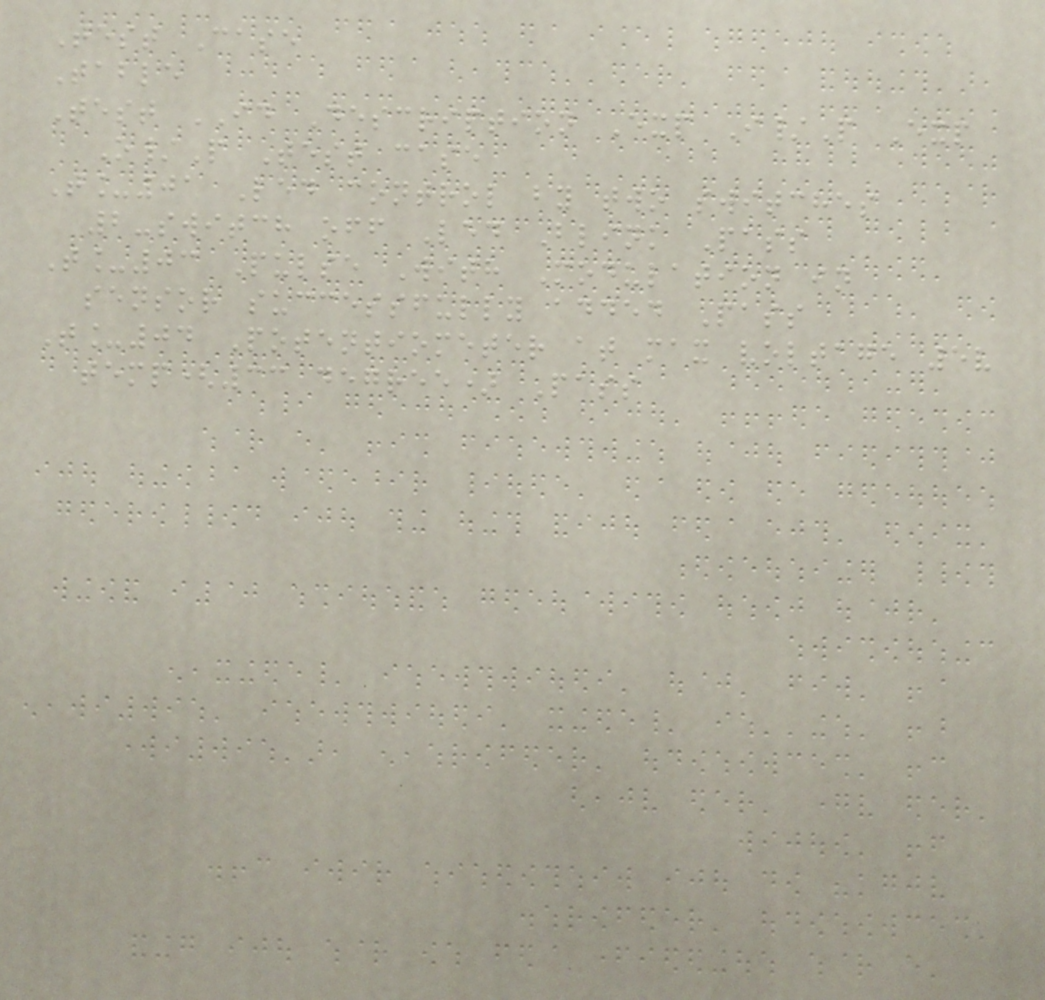Test Case
Table
Test ID Description Exp I/P Exp
O/P Test case
T_01 Led control by two switches
2-switch off Led Blink Pass
T_03 Pulse With Modulation in
sensor successfully added Pass
T_04 Potentiometer at max voltage 5v
temp(33 degree) Pass
